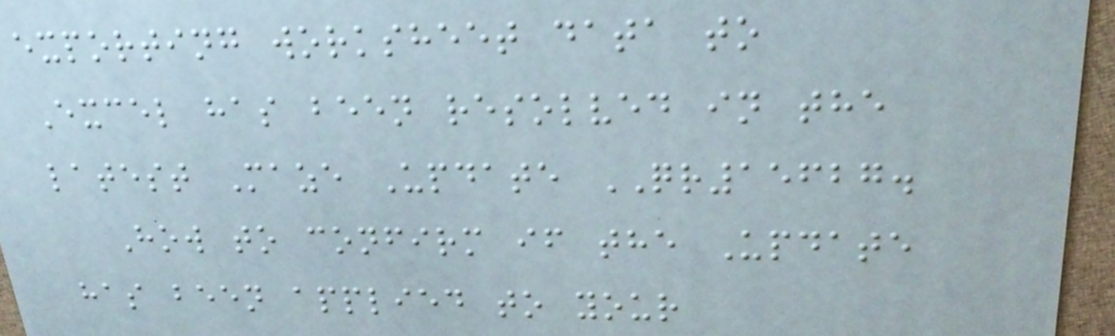exporting worksheet data to
Excel has been resolved in the
latest Maze Update QR15627.
How to confirm if the Update
has been applied to your
